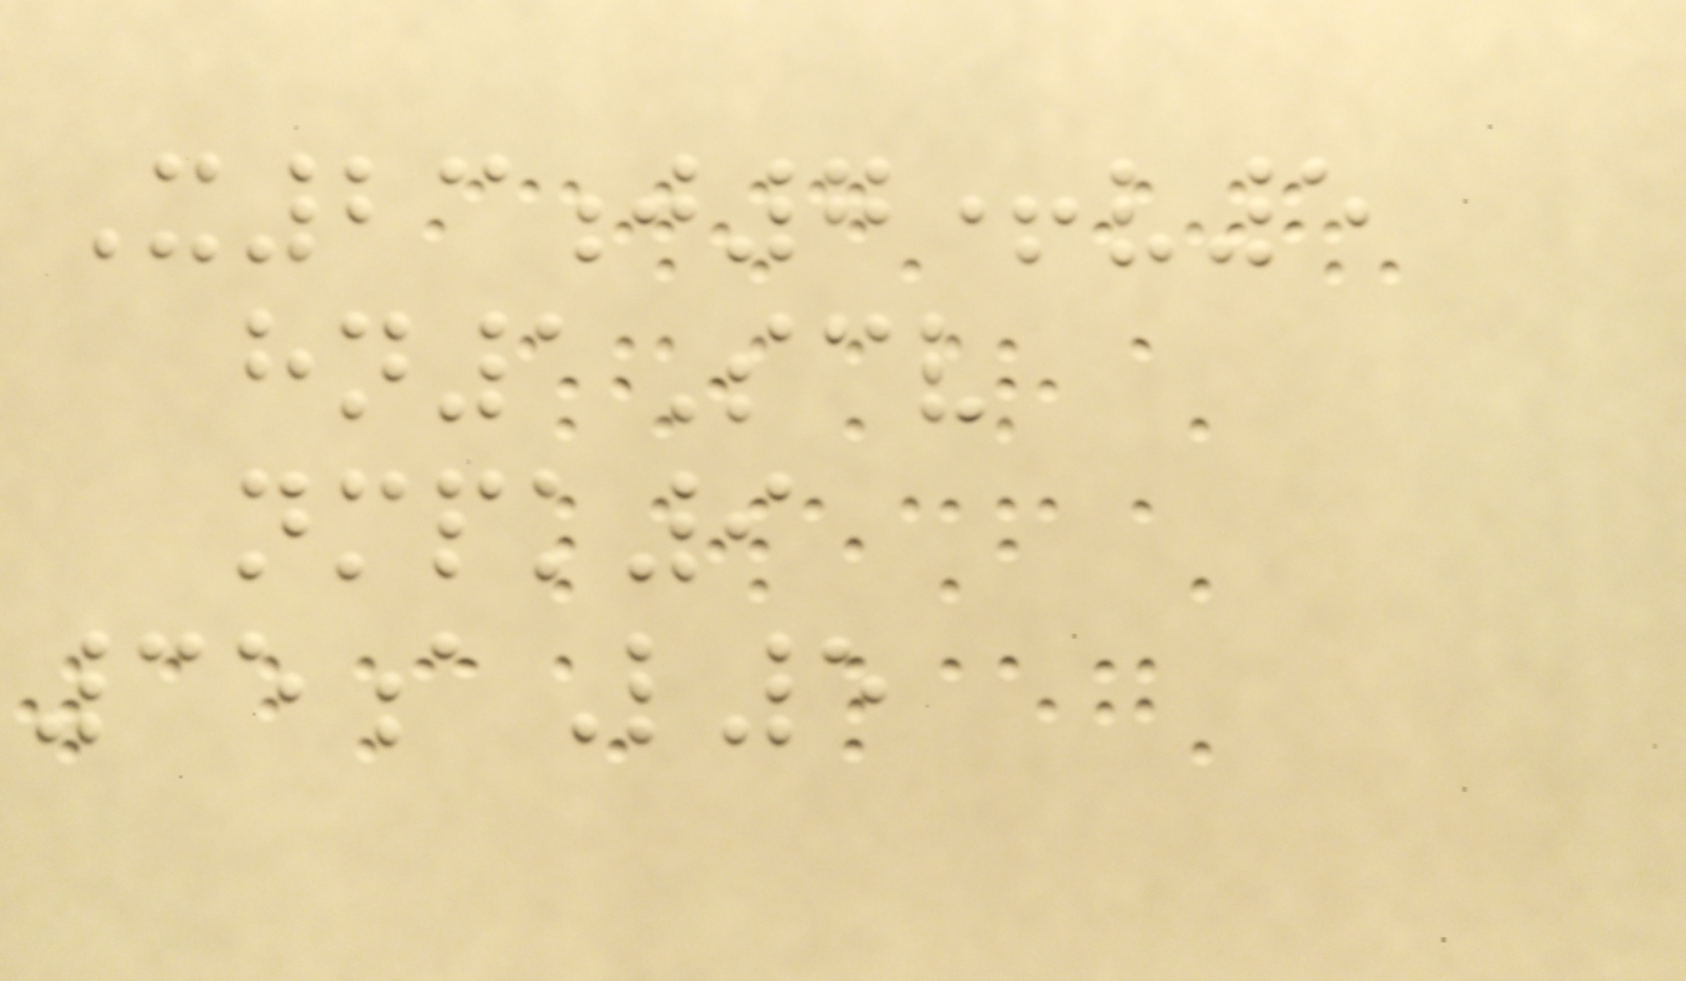X23j7+v5
hn1Scv
nmpk9
35aL5
